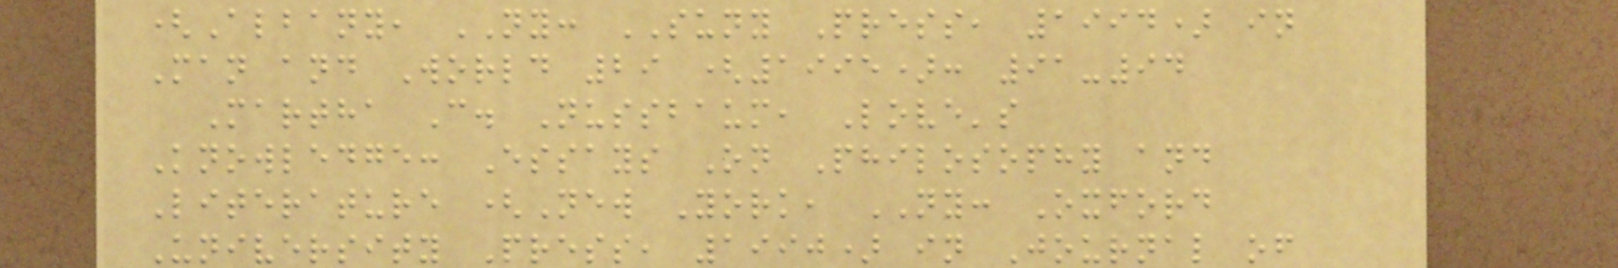(Albany, NY: SUNY Press, 1994) in
Man and World 29 (1995): 91-94
Martha C. Nussbaum, Love's
Knowledge: Essays On Philosophy and
Literature (New York, NY: Oxford
University Press, 1990) in Journal of
